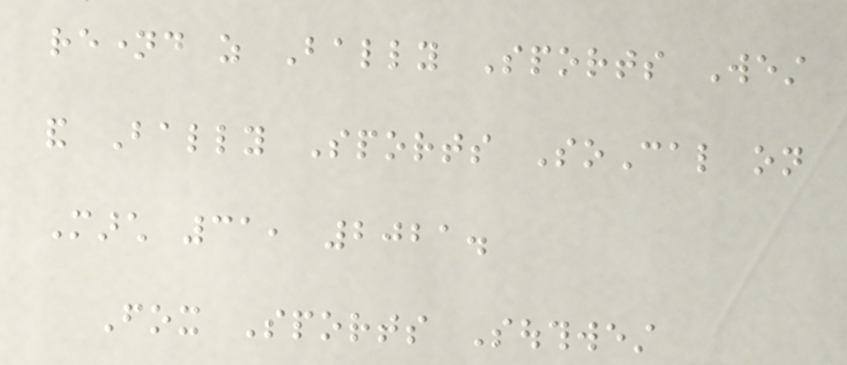renamed as Bally Sports West
and Bally Sports SoCal on
March 31, 2021.
Fox Sports Southwest
